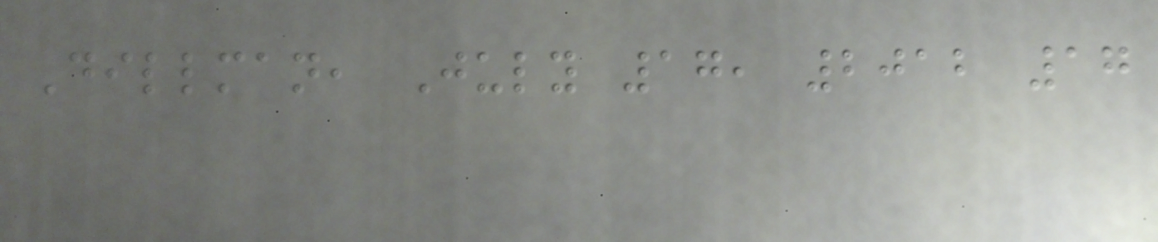Dillman, July 17, 2012 17
